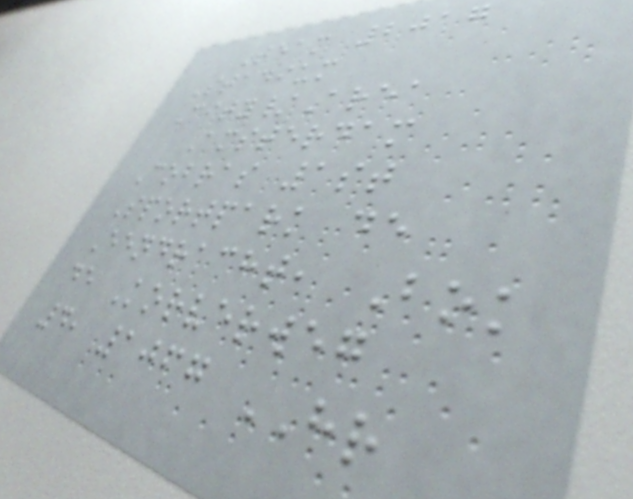Team 2017
Stadium
City/Area
Amsterdam
Cobras 1st
Sportpark de
Eendracht, Bok
de Korverweg
4, 1067 HR
